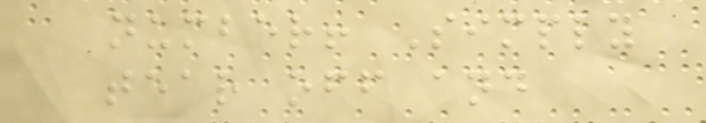number! Simply
tear off and
